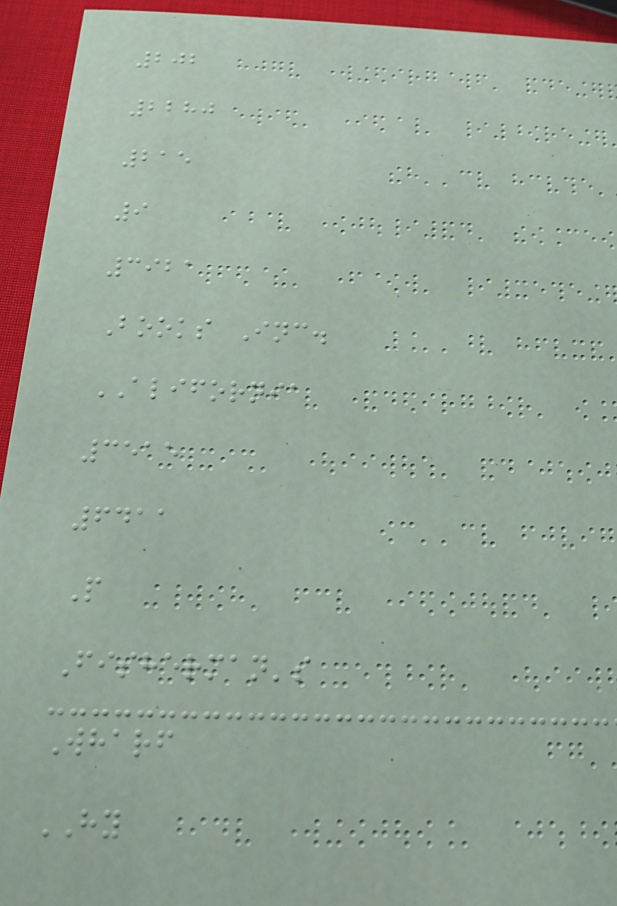202
2280
215
9
3921
Books Inc.
ALIFORNIA
3515
6411
P
Fisherman's
Wharf
HY
